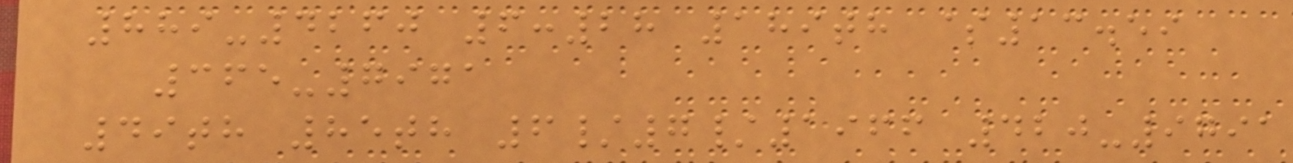889-4260 6:28 189th $13.59
365-7971
49th 85th 6/7/1966 420-9791
